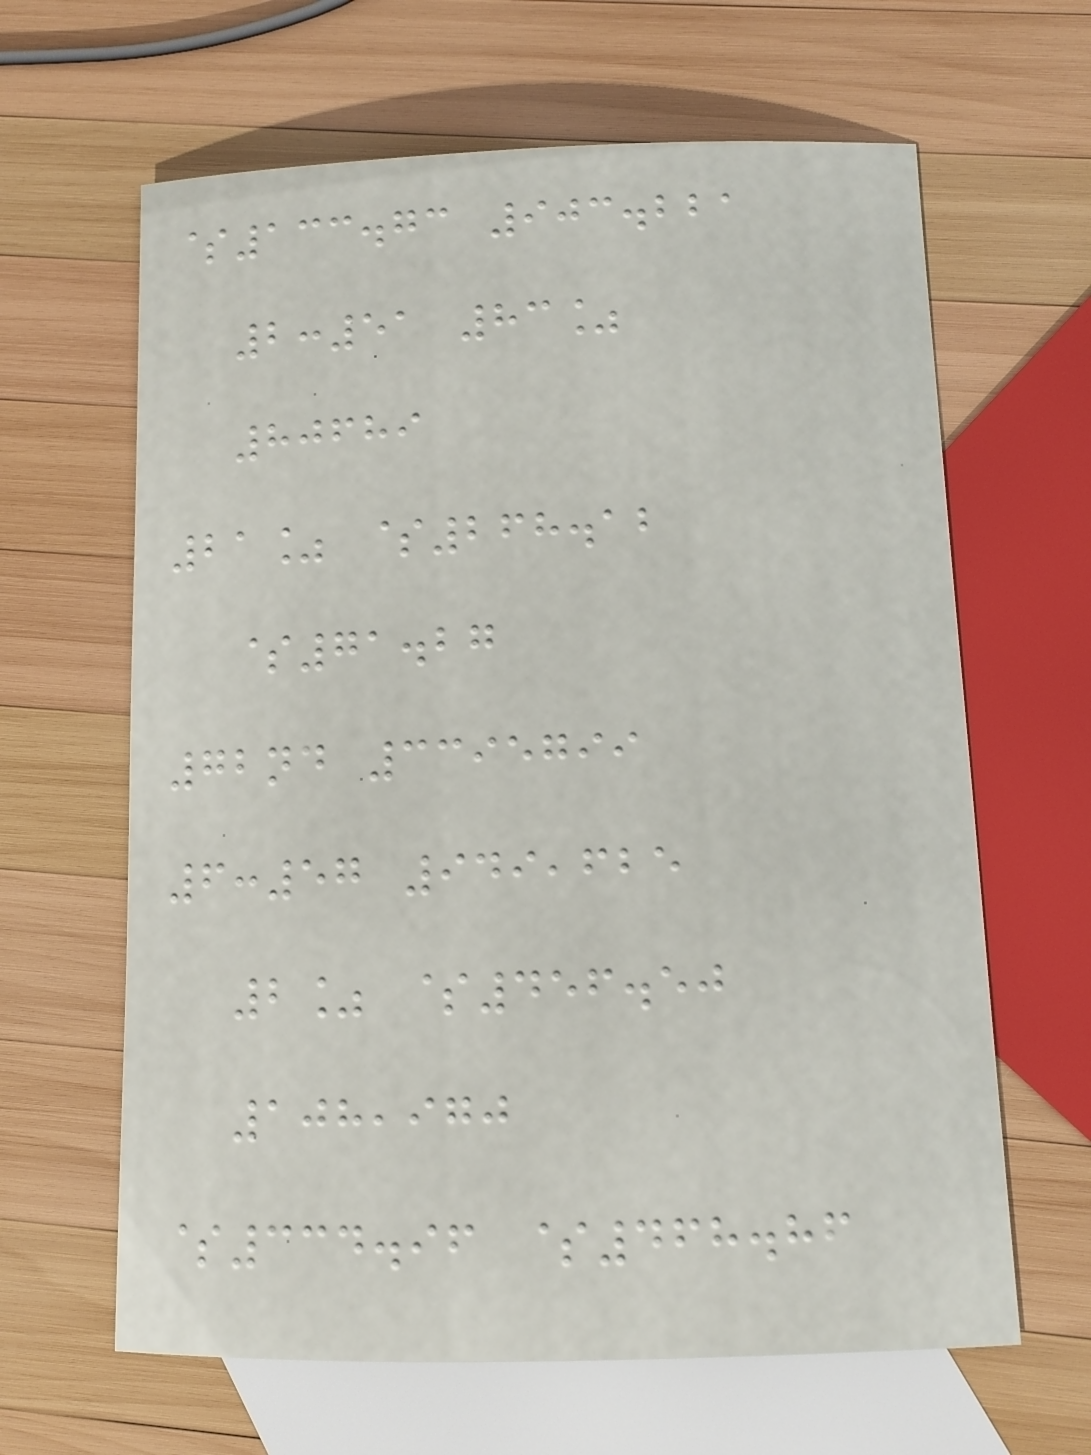$133.73 903.221
2:51 83%
80689
21% $268.12
$71.27
72nd 3395799
6:57 949,625
2% $456.50
108,970
$334.96 $468.86
